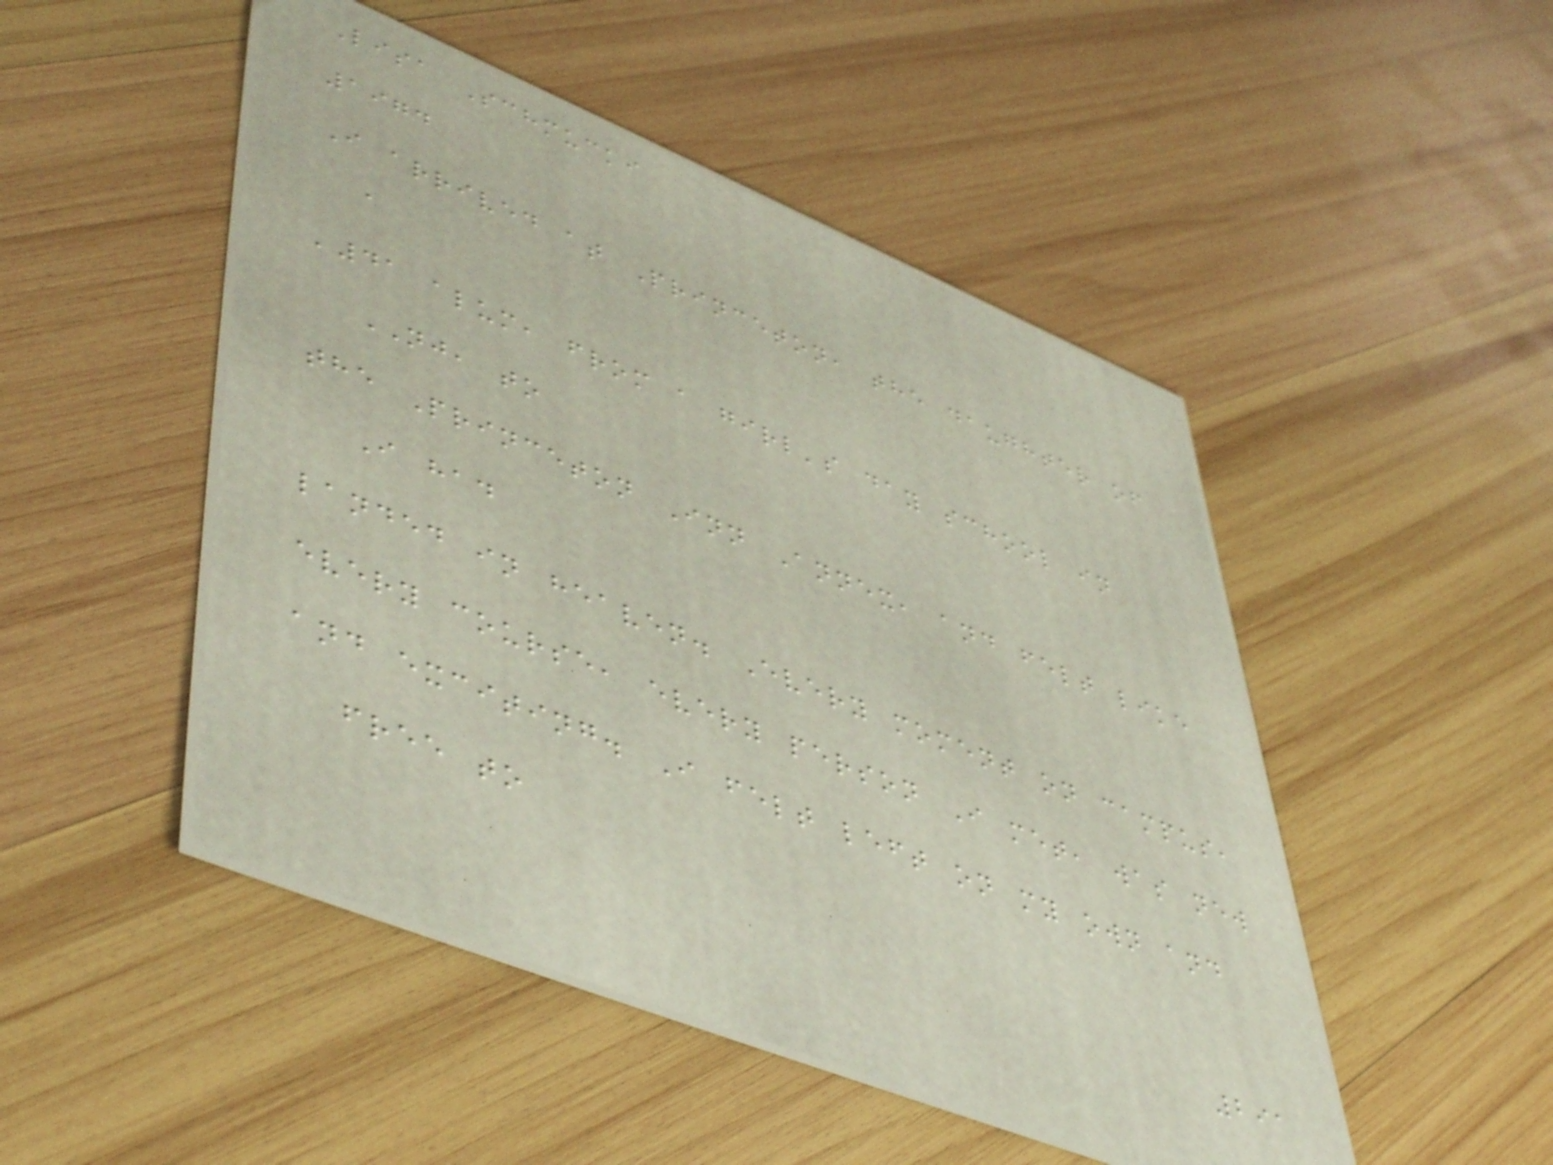Lisa Schmucki
1974
I arrived at Princeton, the daughter of
a
'41 alum, from a girl's day school in
NJ, to
the Princeton Inn Annex, and felt like
I had
landed in heaven. Every moment on campus,
every course, every person I met, was new
and exciting. I felt left on my own and
free to
291
